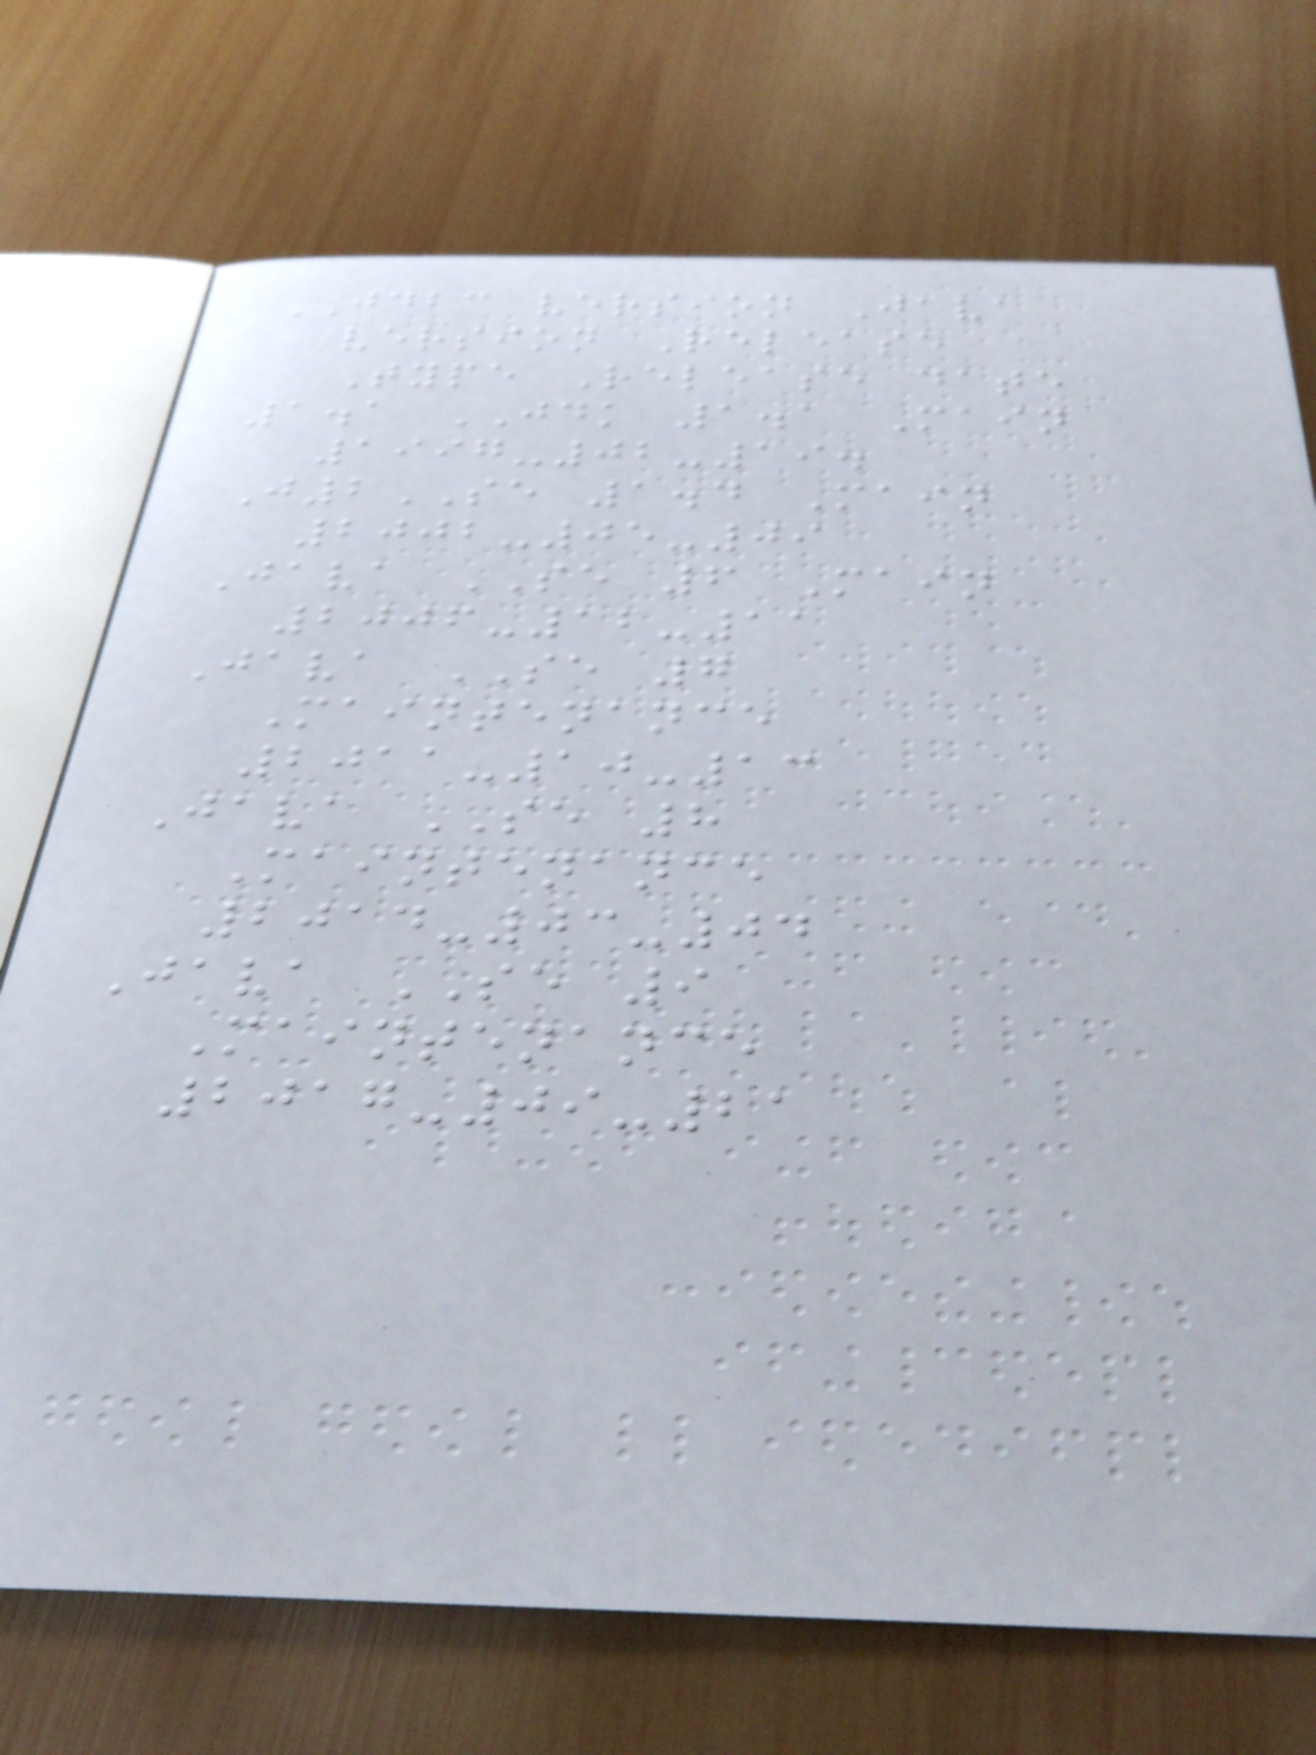JDBC version Java
version Release
Type Release date
1.1 JDK 1.1 Main
1997-02-19.
J2SE 1.4 Main
2002-05-09
Java SE 6 Main
2006-12-11
Java SE 7
Maintenance
2011-10-13
Java SE 8
Maintenance
2014-03-04
Java SE 9
Maintenance
2017-09-21
